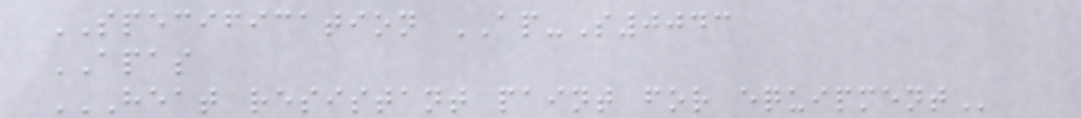SPECIFICATION AP-S0043
APAS
HEAT RESISTANT PAINT FOR EQUIPMENT
